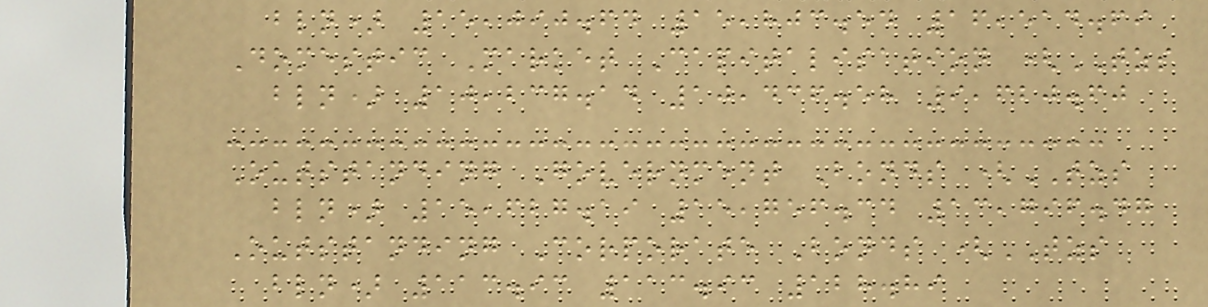bln) 15,090.64 15,803.54 16,514.69
Domestic Market Capitalisation (TZS
bln) 10,237.14 10,436.58 9,620.60
Outstanding Government Bonds (TZS
bln) 15,627.19 15,756.34 13,796.47
Outstanding Corporate Bonds (TZS
bln) 113.93 113.93 128.89
